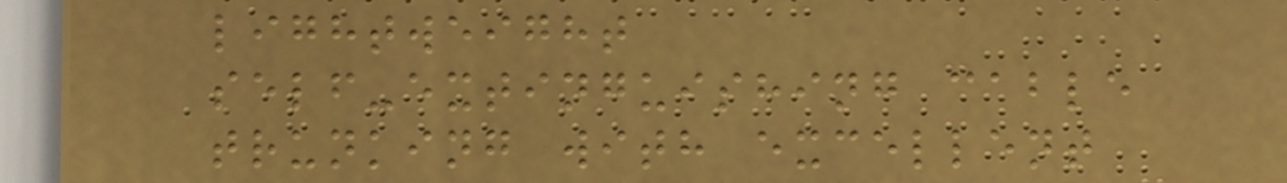lightweight
self-extinguishing cable
trunking with excellent
